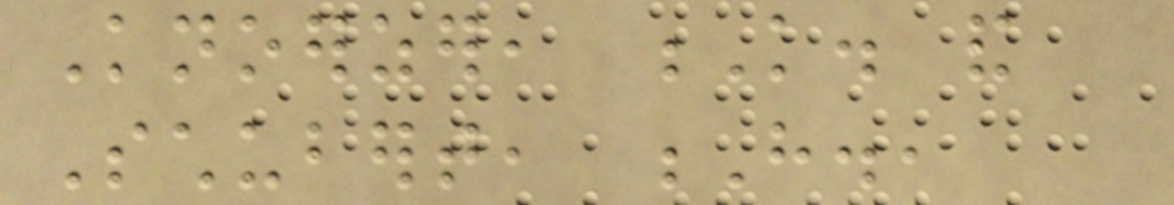Knoerzer, K. and
Schubert, H.,
